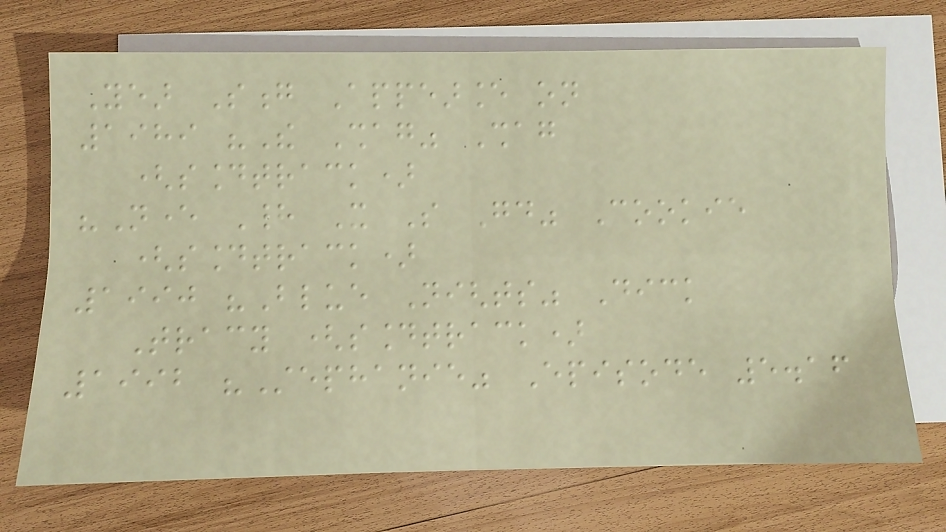Year Song Appearance on
1989 "The Shag" Shag
(soundtrack)
"Never Had It So Good" Cookie
(soundtrack)
1990 "Blue Nights" Dick
Tracy (soundtrack)
1992 "Stephanie" Episode 5.16
